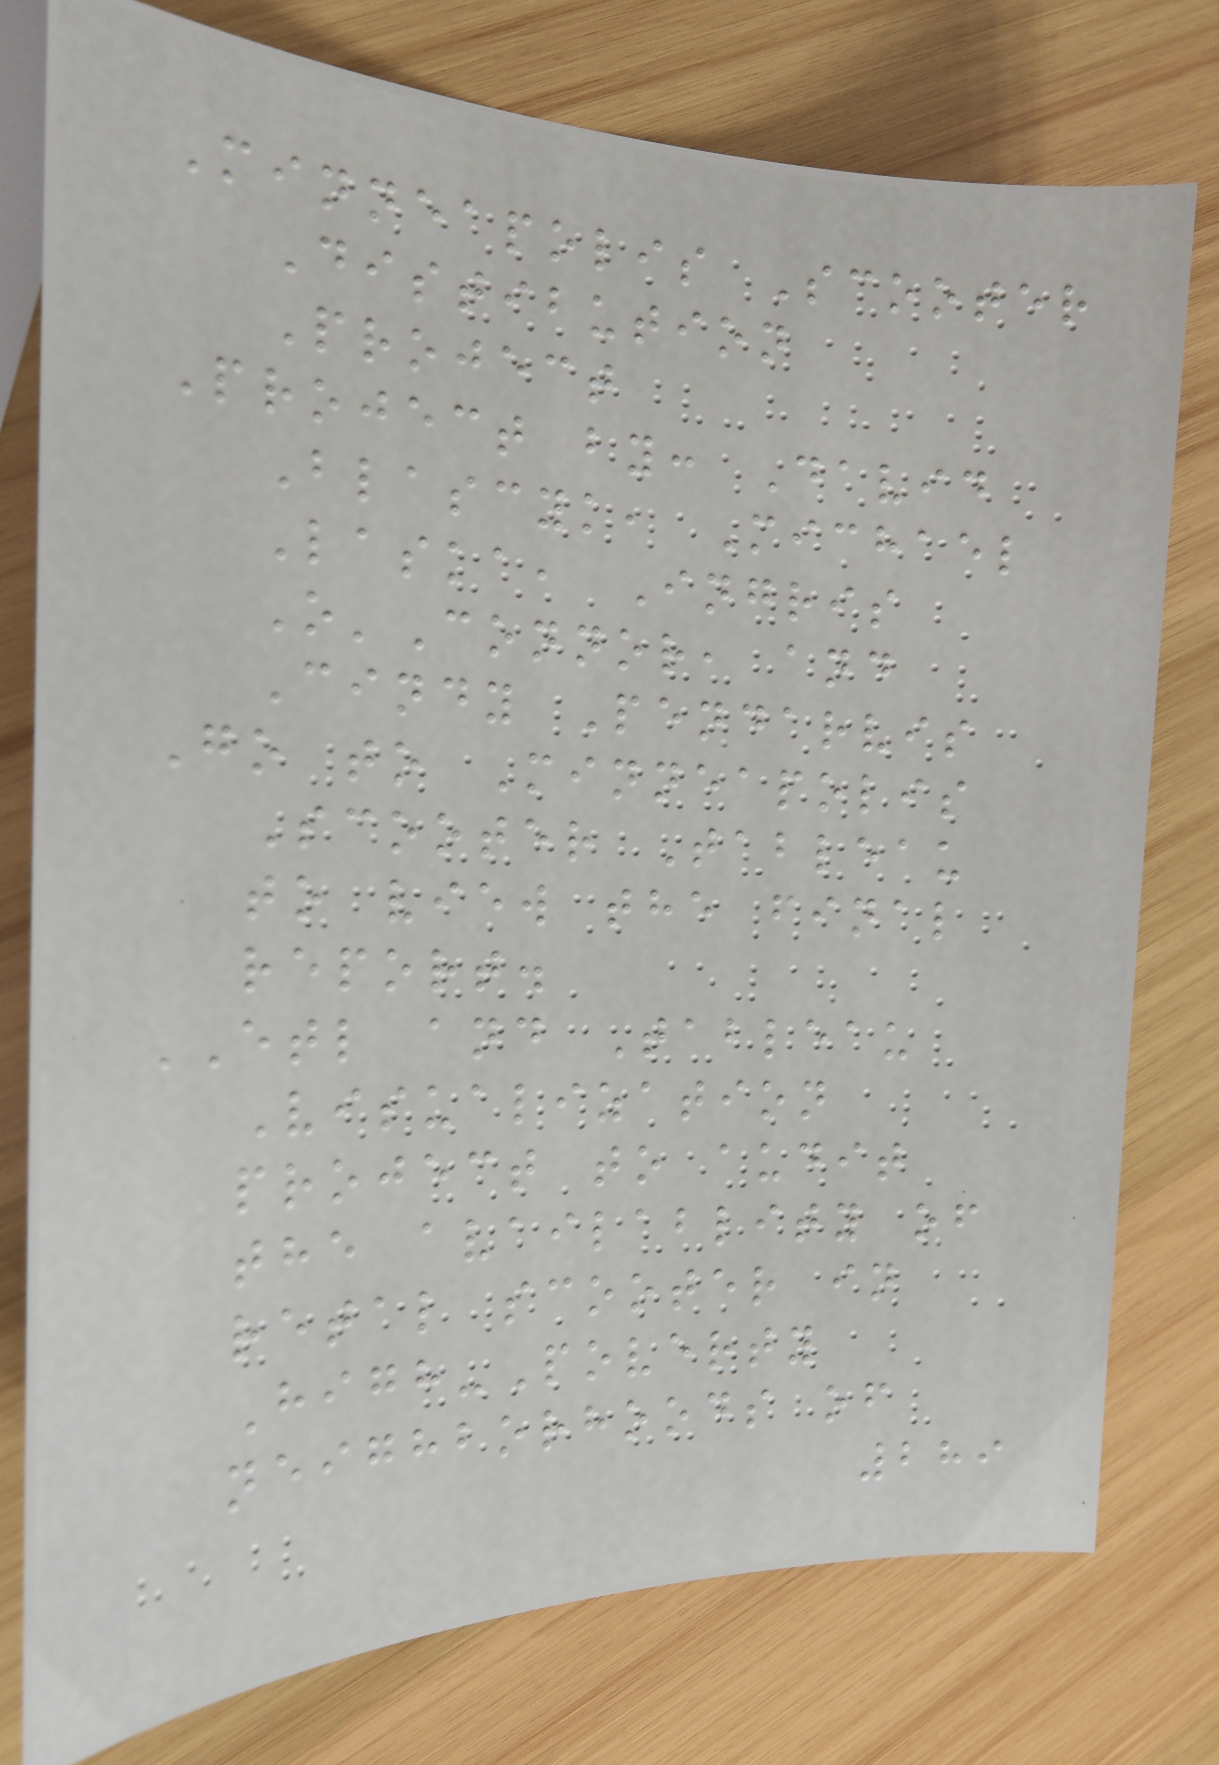Minneapolis Scooter
Distibution
Project
Project by: David
Blascyk, Michael
Laska, Ingris
O'Connor, and
Cindy Pendarvis
Go to Minneapolis
Scooter Tableau
to view the final
report.
ETL and Tableau
Visualization
project to audit
the availablity of
retal scooter in
High-Poverty
neighborhoods of
289
